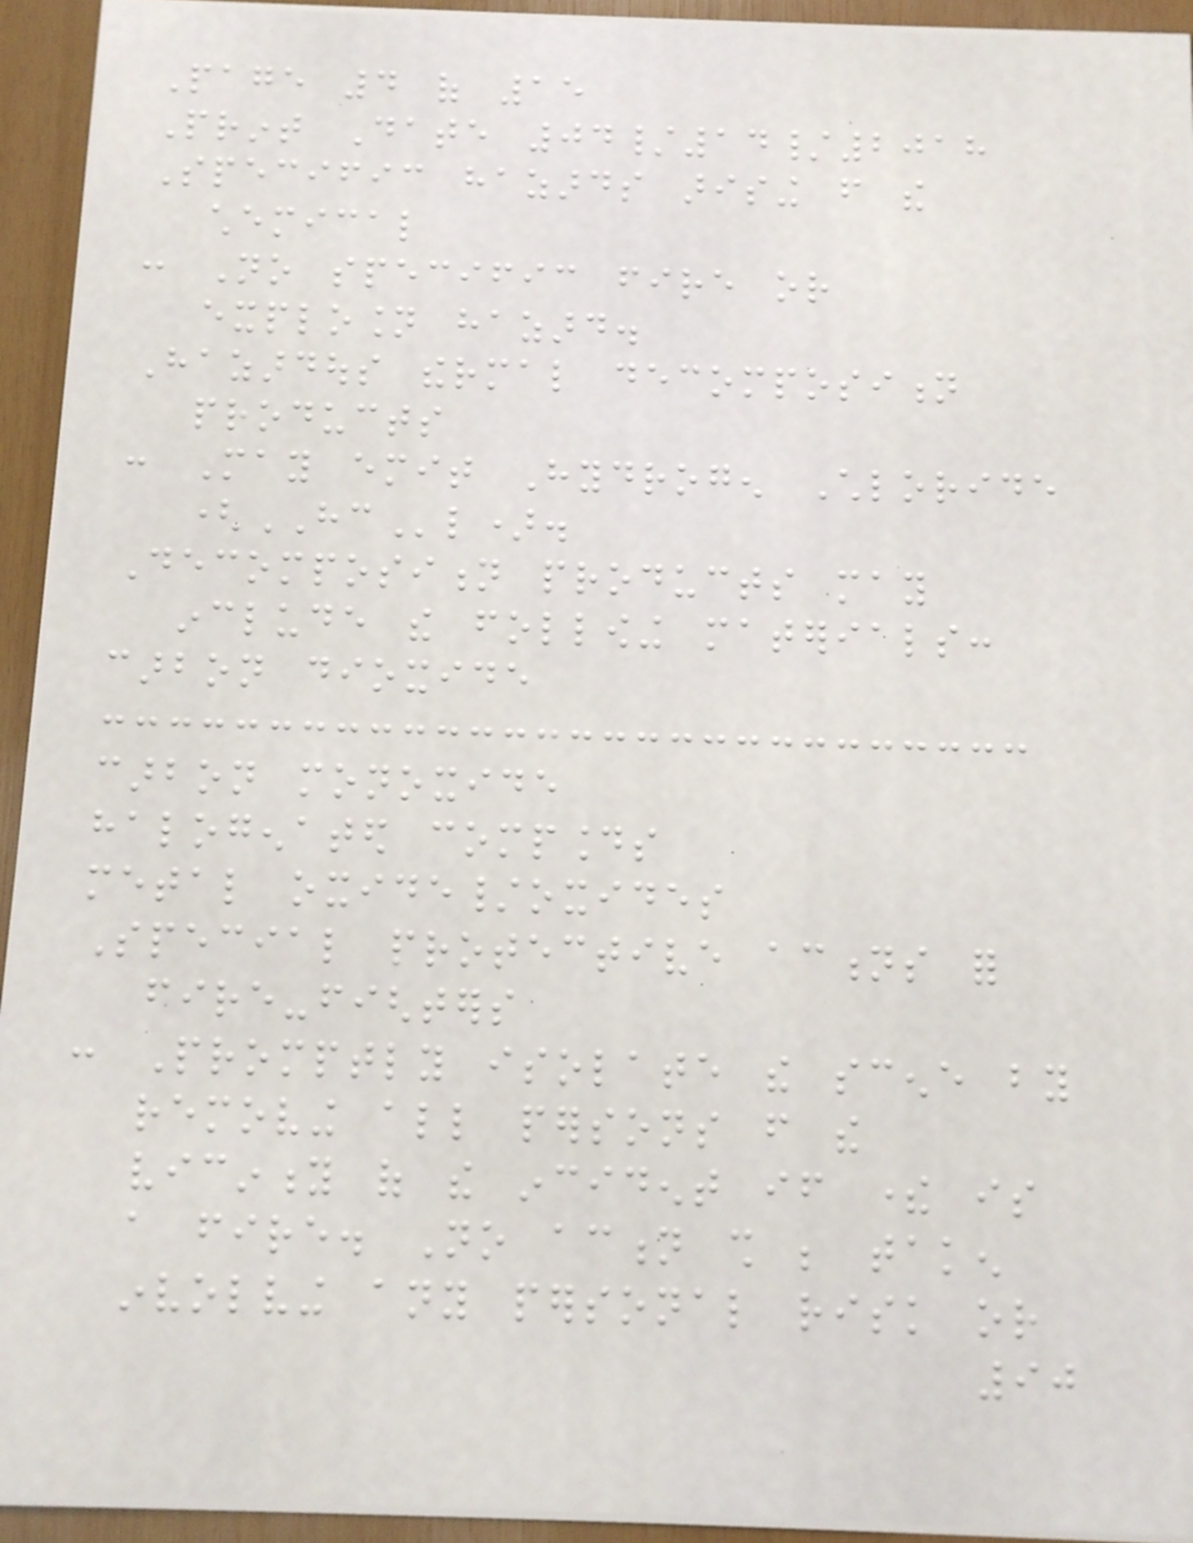Page 4 of 15
Print Date 04/14/2018
Specific hazards arising from the
chemical
: No specific fire or
explosion hazard.
Hazardous thermal decomposition
products
: May emit Hydrogen Chloride
(HCl).
Decomposition products may
include the following materials:
carbon dioxide
carbon monoxide
halogenated compounds
metal oxide/oxides
Special protective actions for
fire-fighters
: Promptly isolate the scene by
removing all persons from the
vicinity of the incident if there is
a fire. No action shall be taken
involving any personal risk or
90
